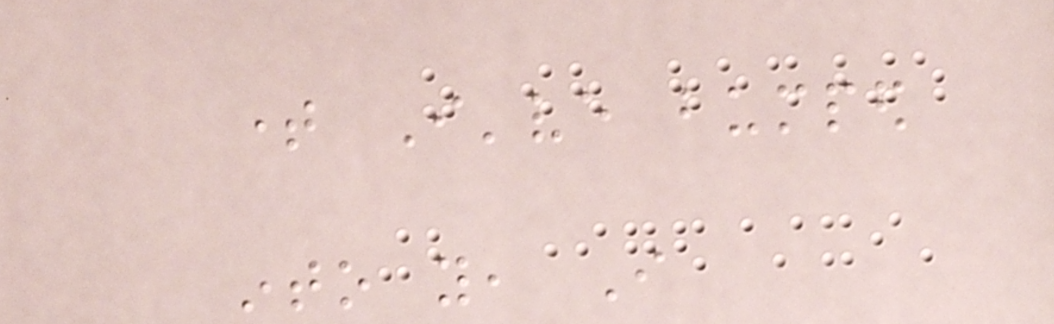time I've bumped
into you, I
